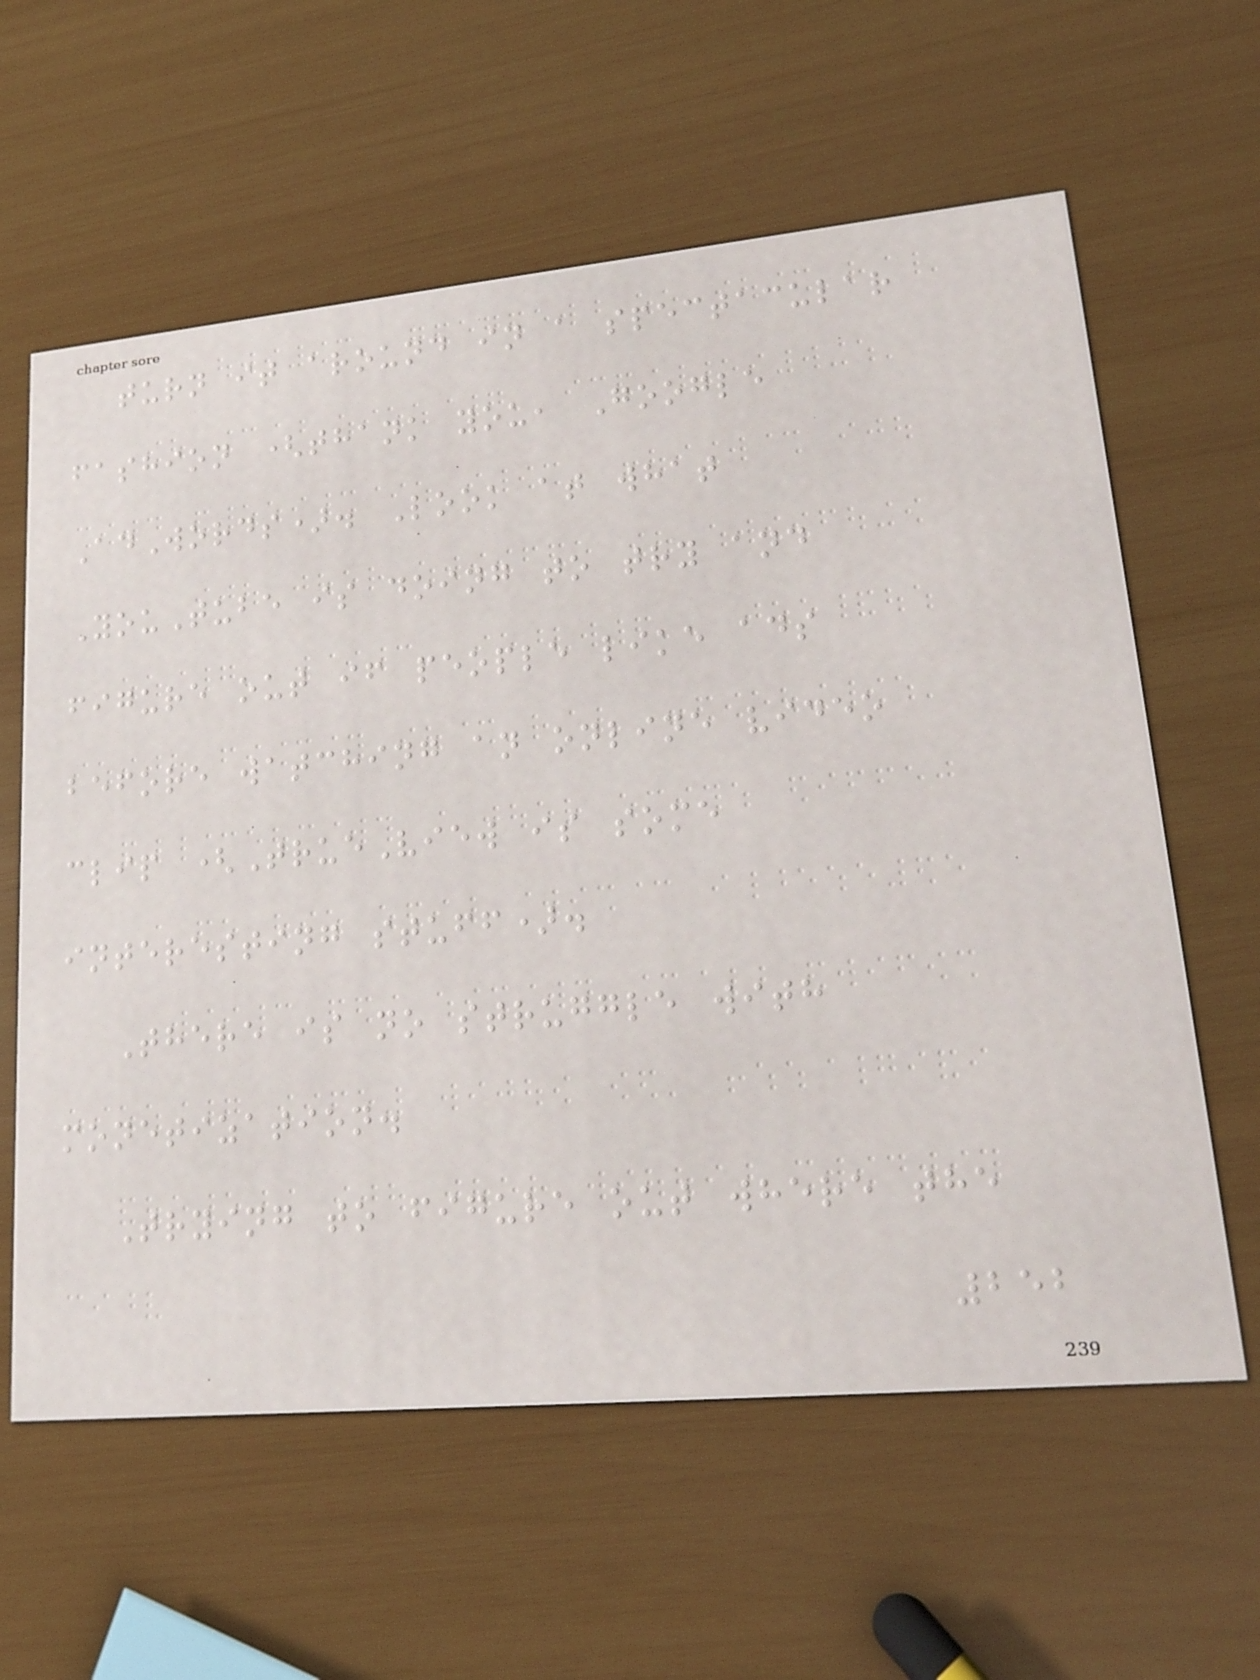turn it around in a spectacular
fashion (thank you, Google
AdWords). Look at what
YouTube is doing to try and
figure out if people like ads
before watching an online video
clip (TrueView is some
interesting stuff).
There is no struggle with
monetization.
Trying to figure out where the
252
